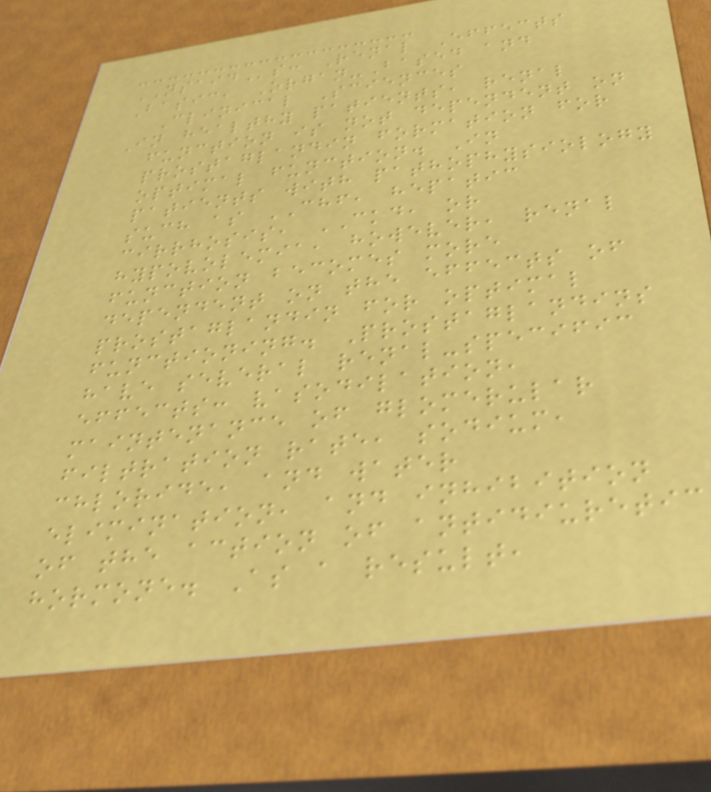NSAIDs: Renal Effects
Basic, Organ-Based and
Clinical Sciences
In healthy patients, renal
function is not dependent on
prostaglandin formation for
optimal function. In
patients with pathophysiology
such as CHF, hepatic
cirrhosis, CKD, or
hypovolemia, however, renal
function becomes more
dependent on the effects of
prostaglandin for optimal
functioning. Prostaglandins
have several renal-specific
effects: vasodilation,
maintenance of glomerular
filtration rate, sodium,
chloride, and water
elimination, and inhibition
of the action of antidiuretic
hormone. As a result,
